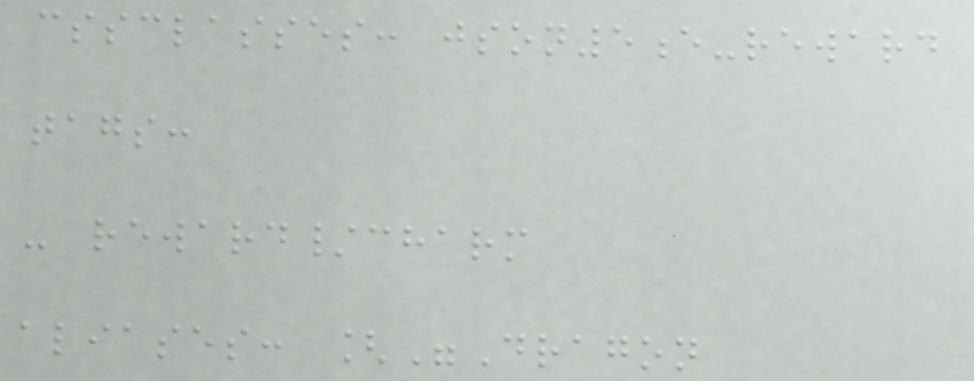cssclasses: json5e-reward
tags:
- reward/charm
aliases: ["Dragon
